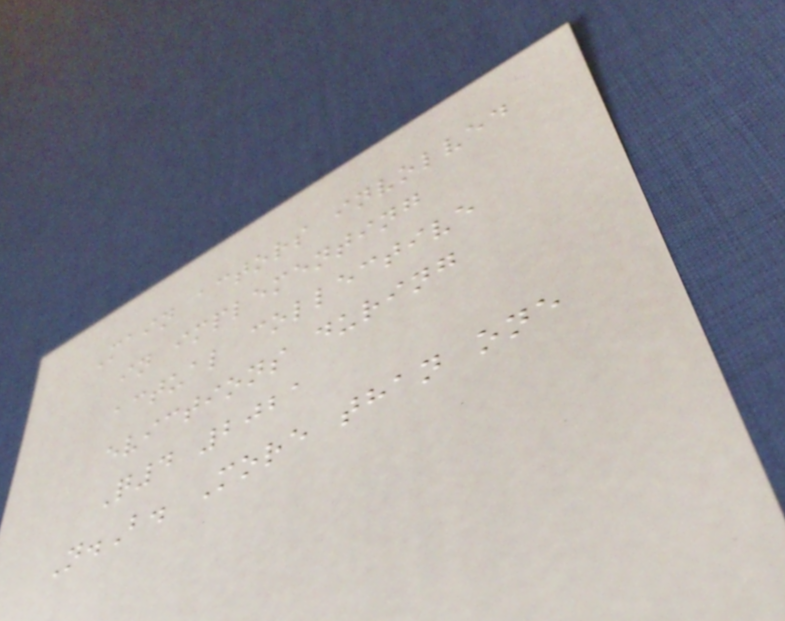Main actors involved
in implementing
actual collective
evictions during
Q4 2021
N.B. More than one
